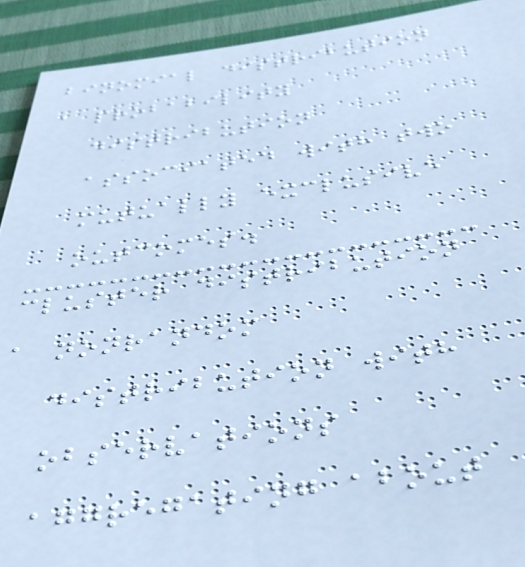binomial distribution
a probability
distribution
associated with two
mutually exclusive
outcomes.
cluster distribution
a nonrandom
distribution with
observations
aggregating about
